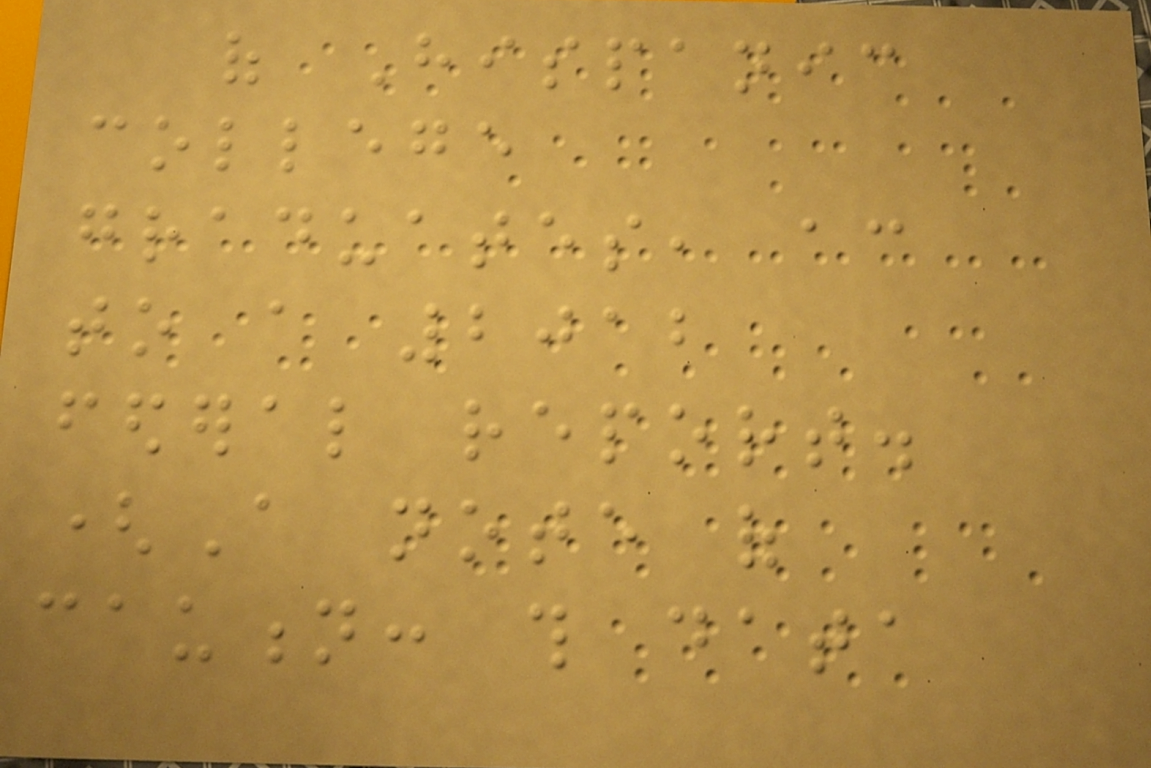of Hispanic
college
graduates, according
to a 2012
federal report.
(A note of
caution: this data
